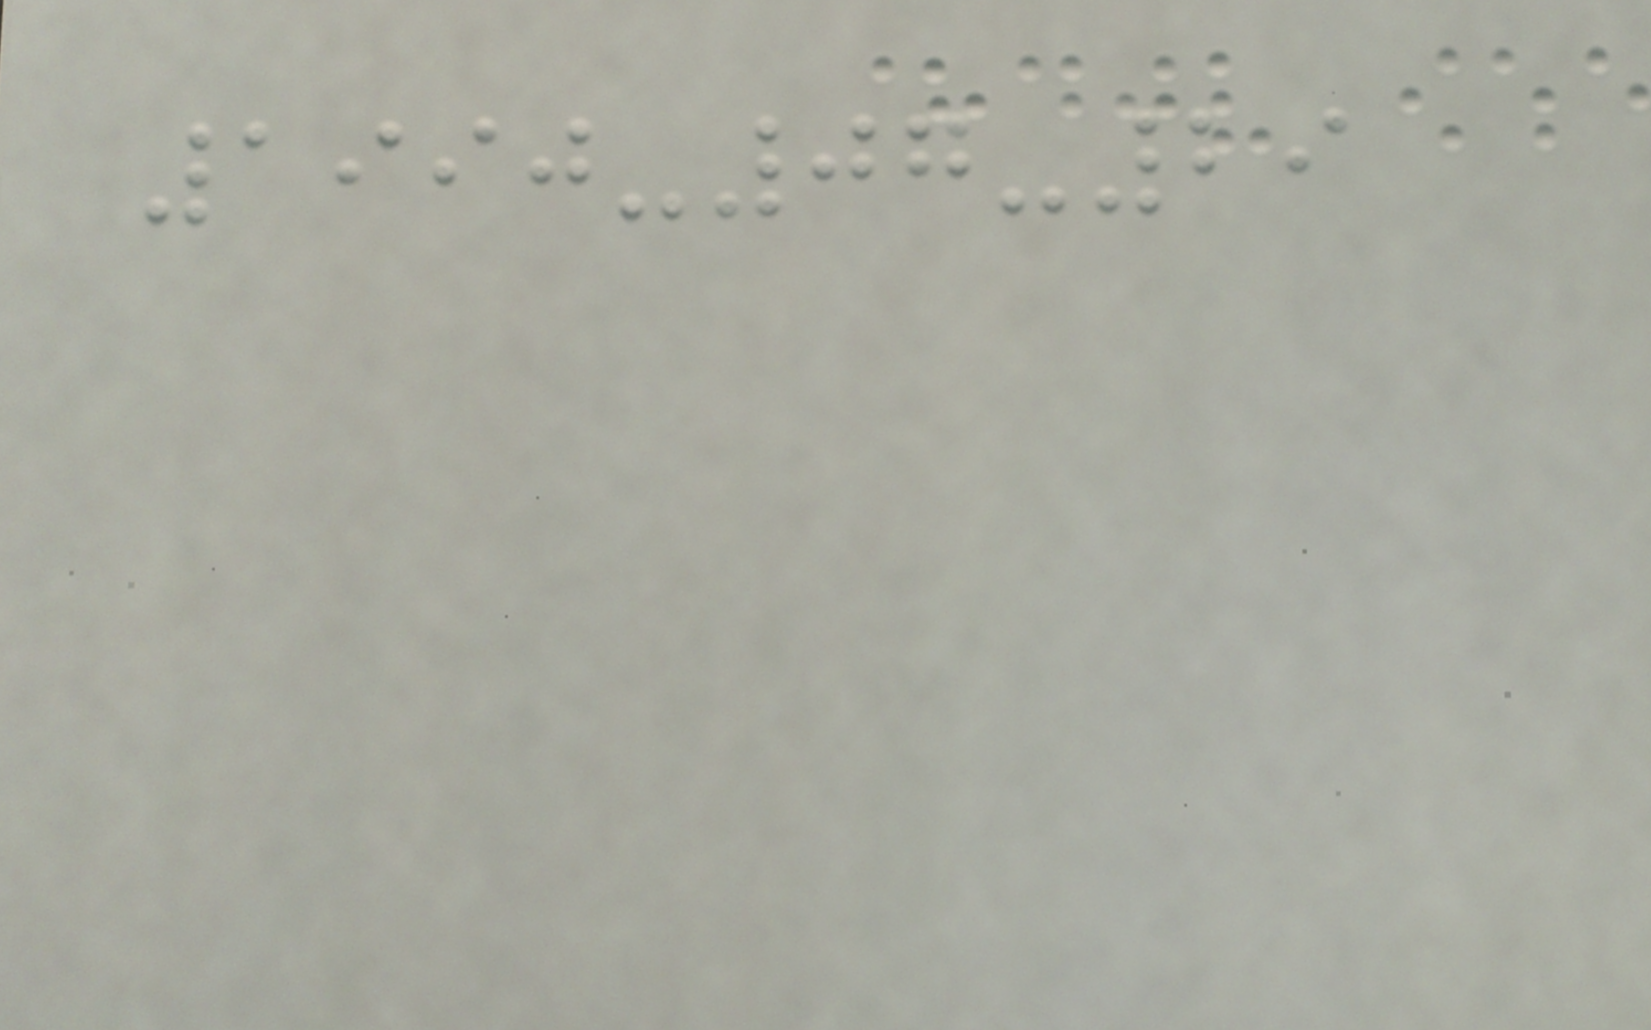1990-07-29
